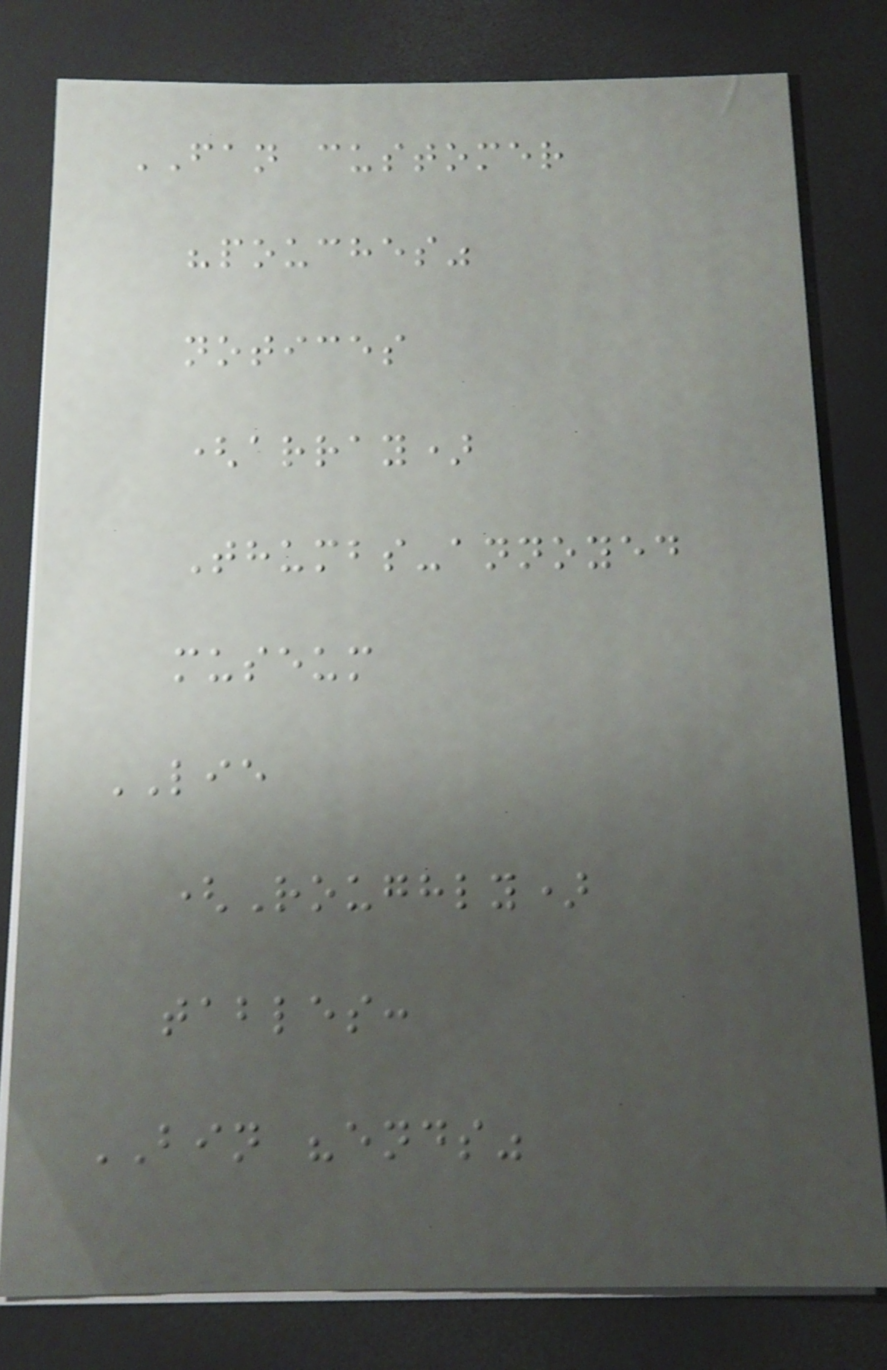FAN customer
"pouches"
notices
(array)
Thumbs-annoyed
museum
LIE
(Roughly)
tables:
BIN "ends"
